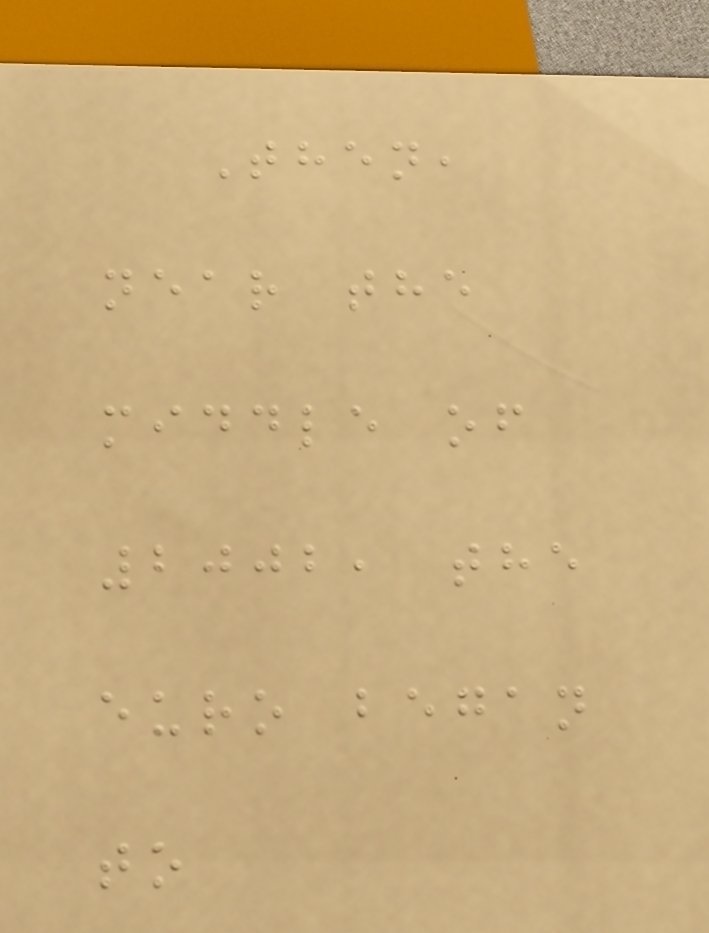Then,
near the
middle of
2002, the
euro began
to
